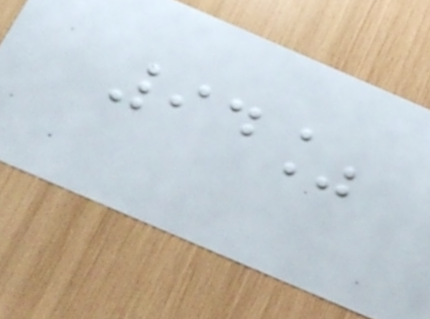94%
